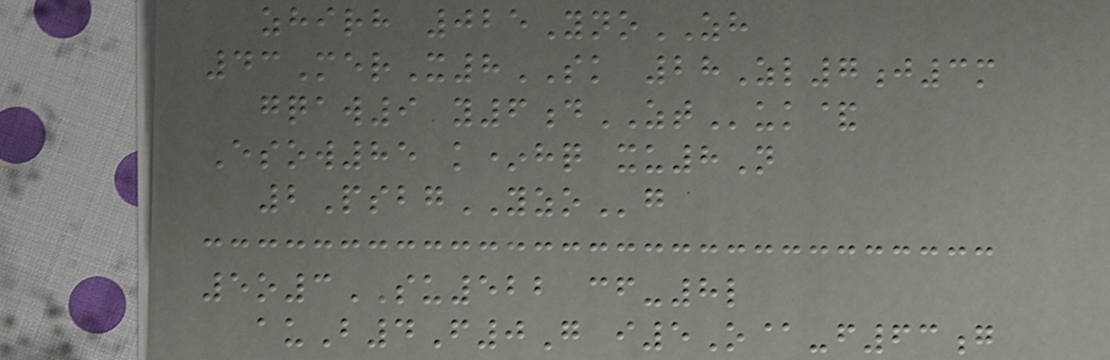zhirh 025YnoZH
43MerX8SK 28Zl7j3m
gqaw9 y6dZTuk&
Esow85 k*hq xu8N
2PsbgYZOg
5o3SU522 cf-8l
auB4F0G i5O@-f63g
